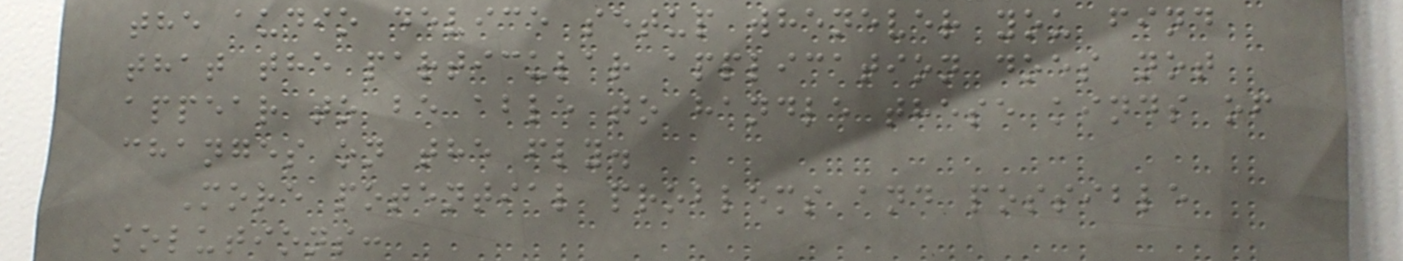the audio device setup whenever you find
that the particular application does not
appear to be able to handle these kinds of
changes on the fly.
More potential problems and possible
solutions:
